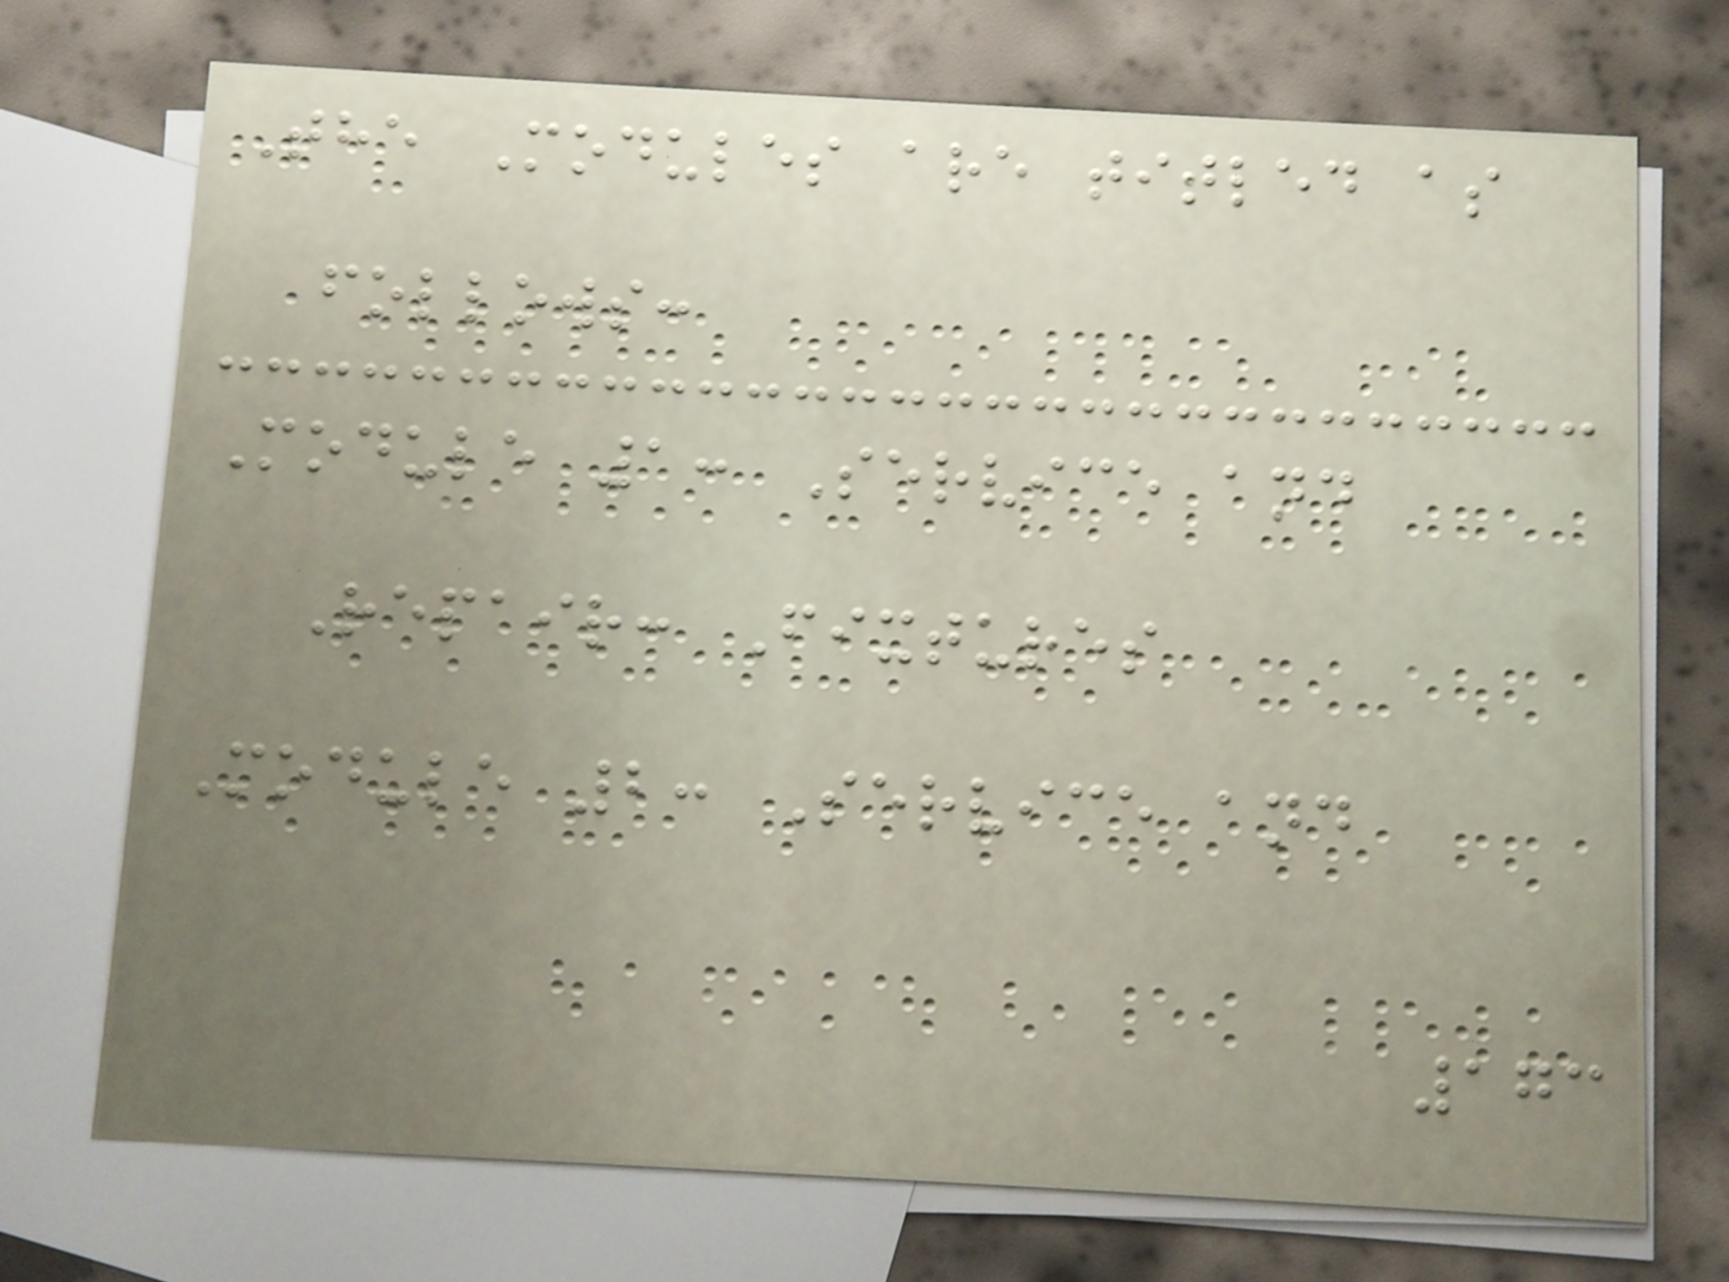The Modules are titled as
follows:
Module 1: Service and
Repair: Fixtures
Module 2: Service and
173
